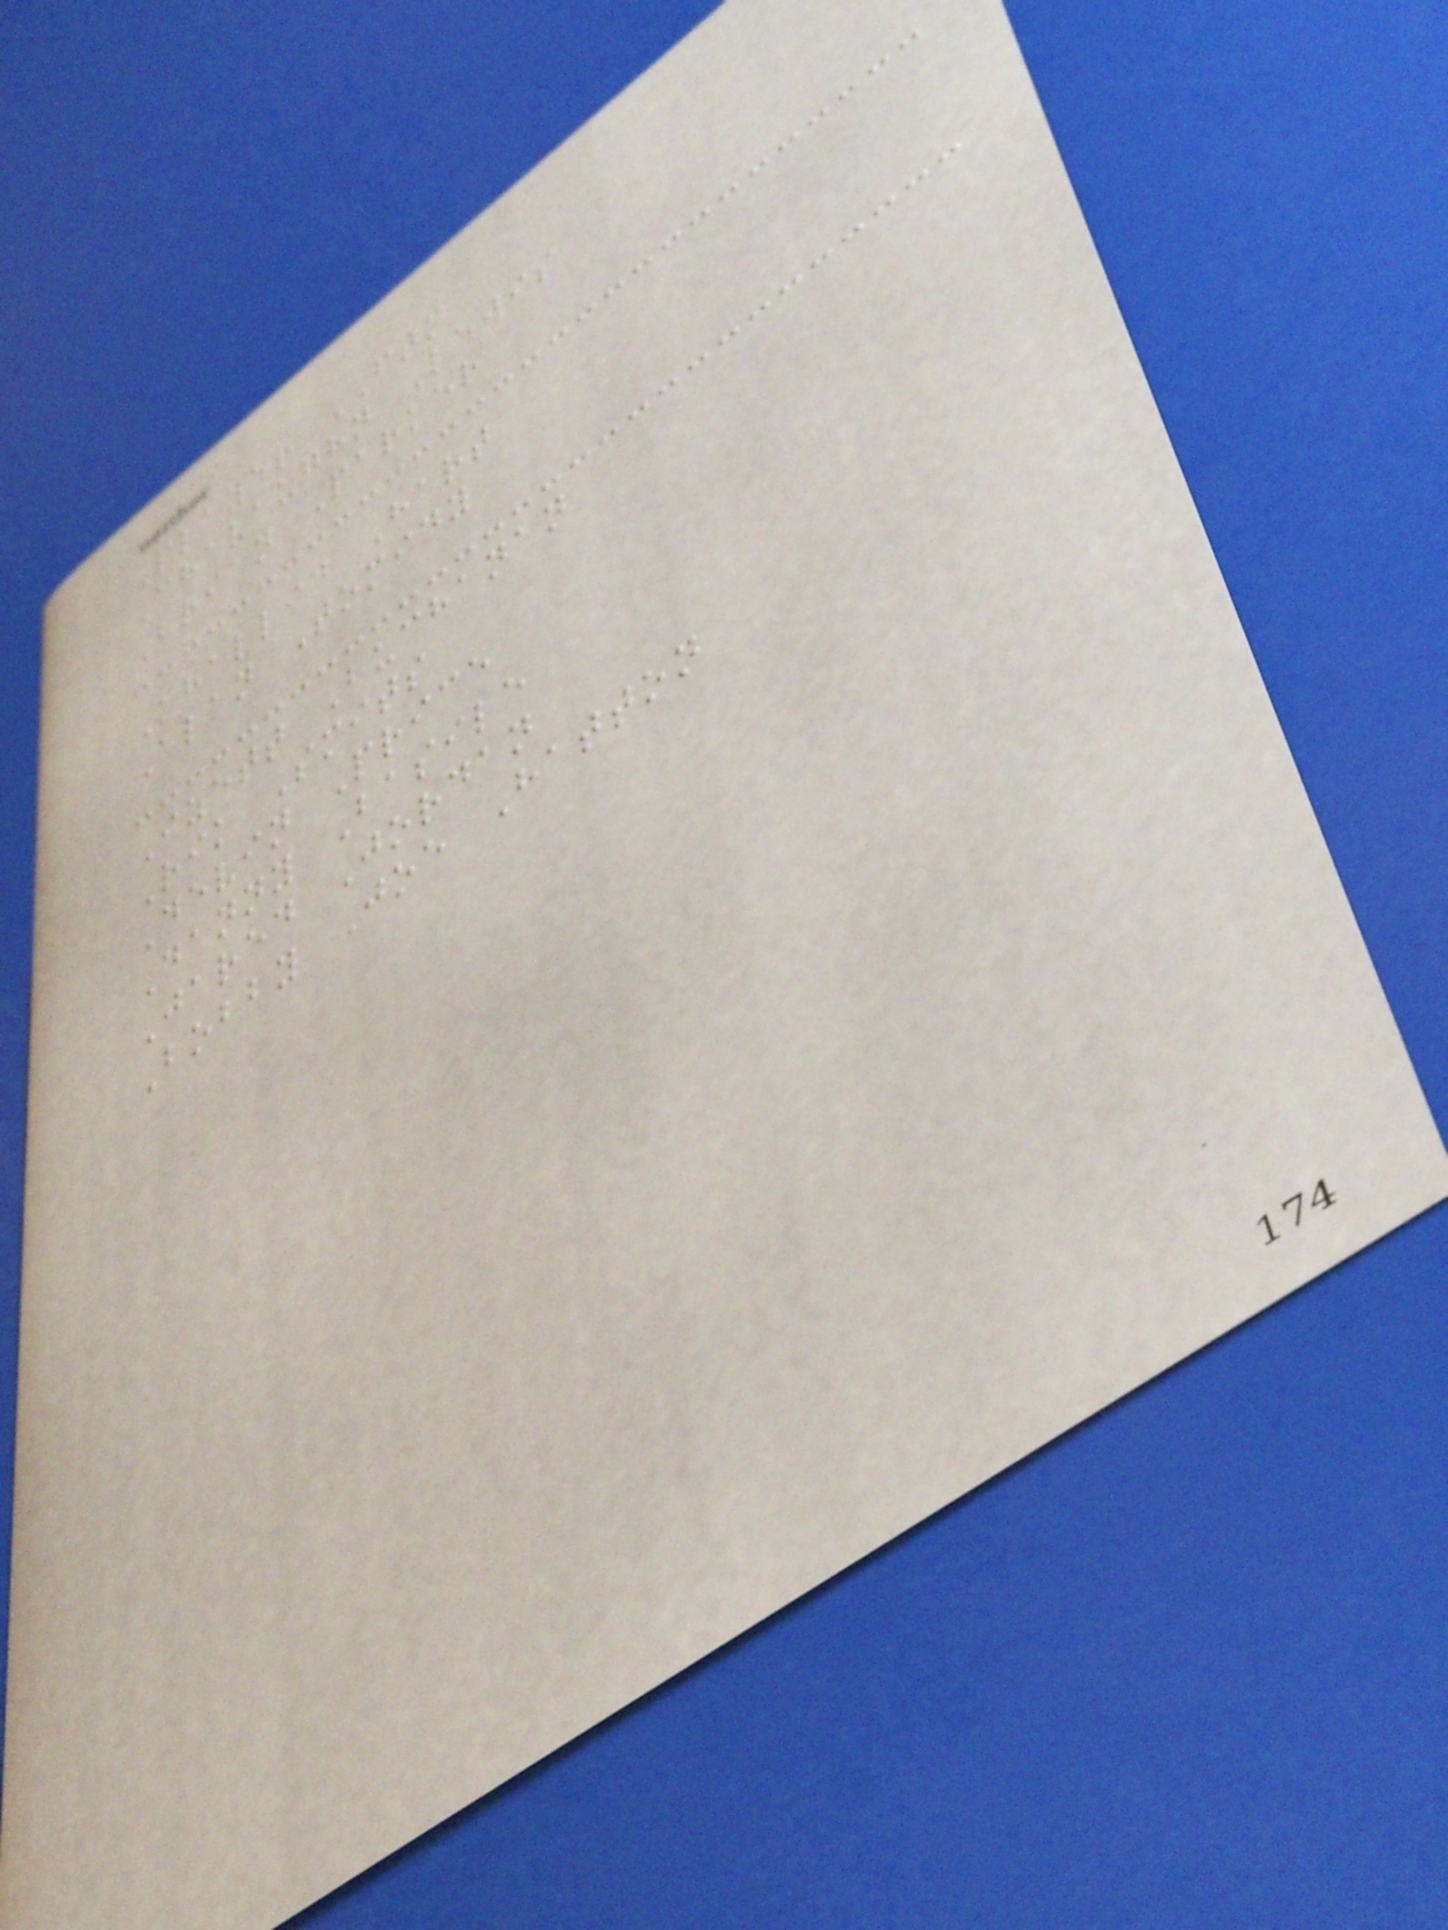Player FTM
Chavaughn Lewis
Brian Parker
Khallid Hart
Alan Tomidy
Izett Buchanan
Rik Smits
Devin Price
Danny Basile
Jared Jordan
Bobby Joe Hatton
